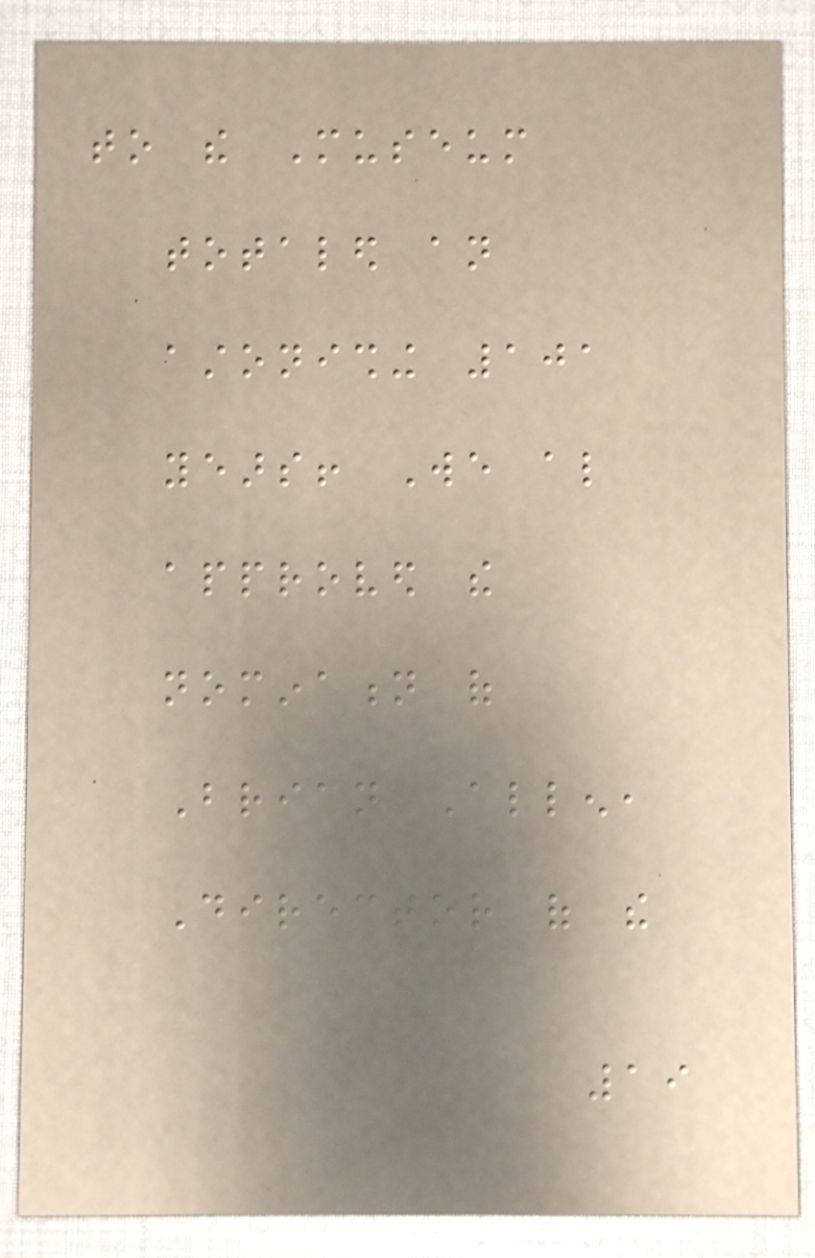to the Museum
totaled an
astonishing 101
years! We also
approved the
nomination of
Brian Allen,
Director of the
19
